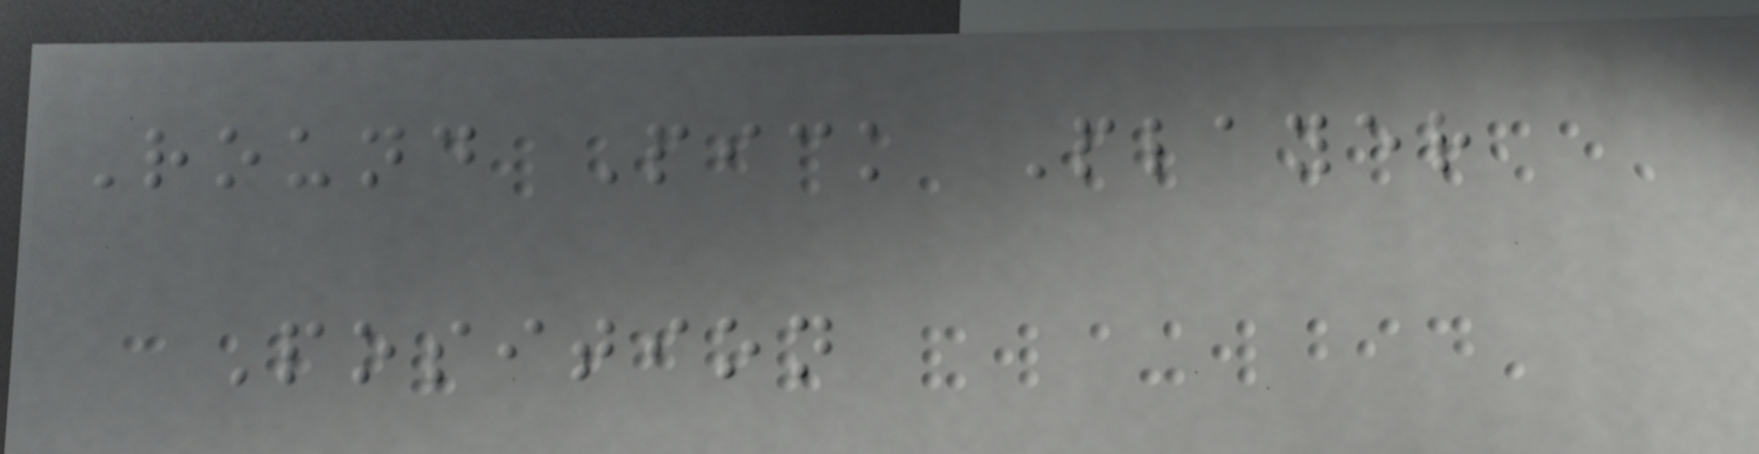Round Pick Player
Position
